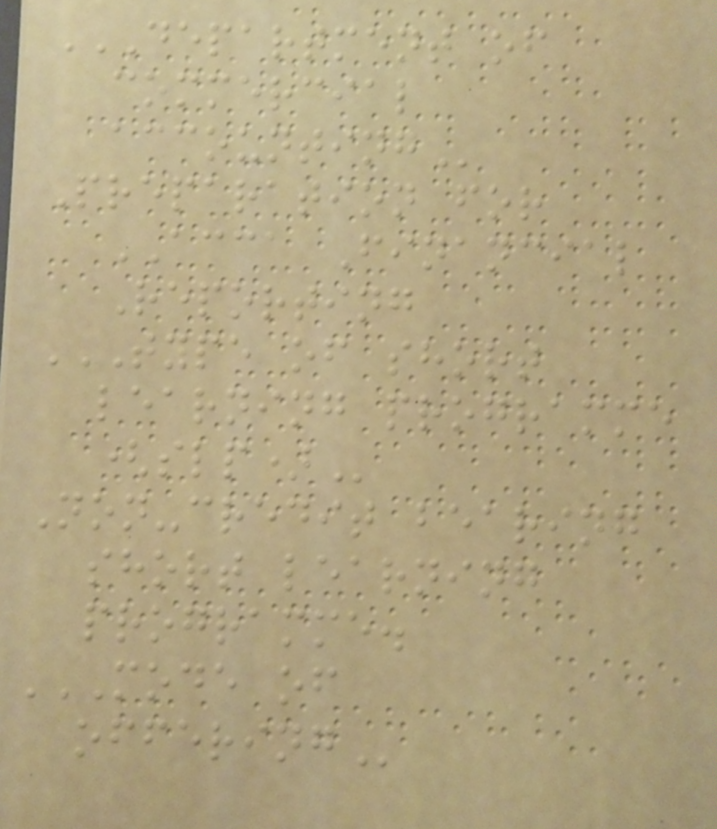DEPARTMENT OF
COMMERCIAL
ACCOUNTING
Preparation for
ACCA Financial
Reporting
TYPE OF SHORT
LEARNING PROGRAMME
(SLP)
Non-credit bearing
short learning
programme.
MODE OF
OFFERING
